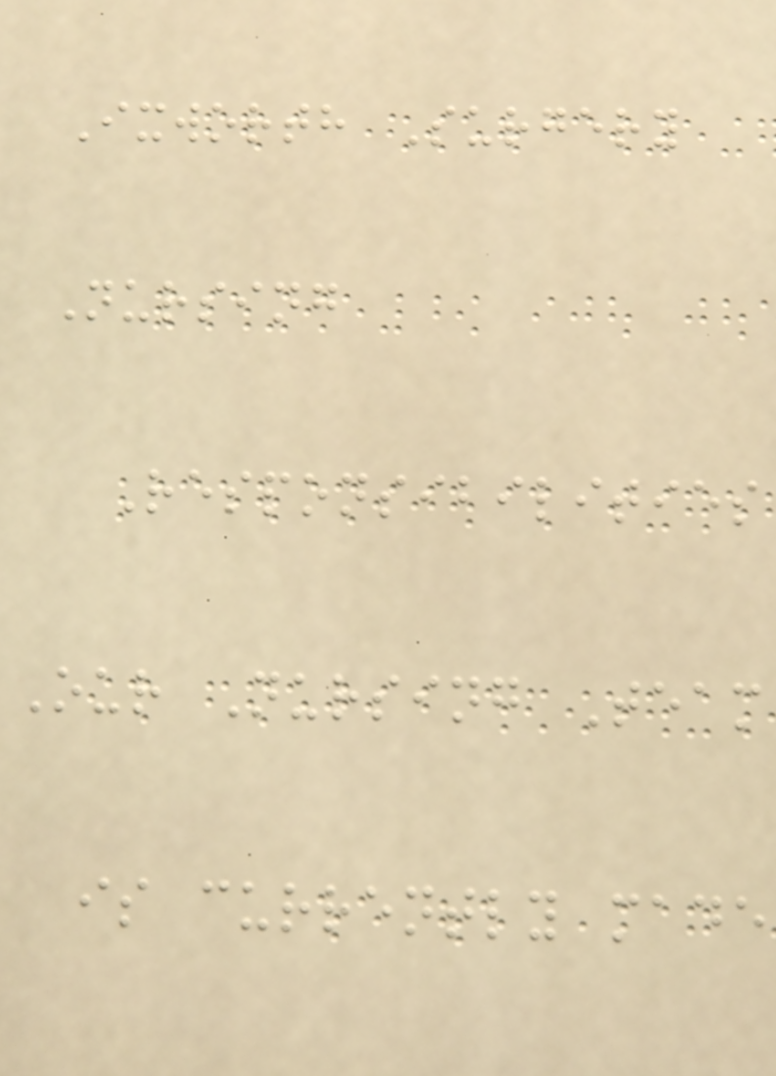Ixworth Surgery
Nursing
Responsibilities
Our Nursing Team
is currently made
